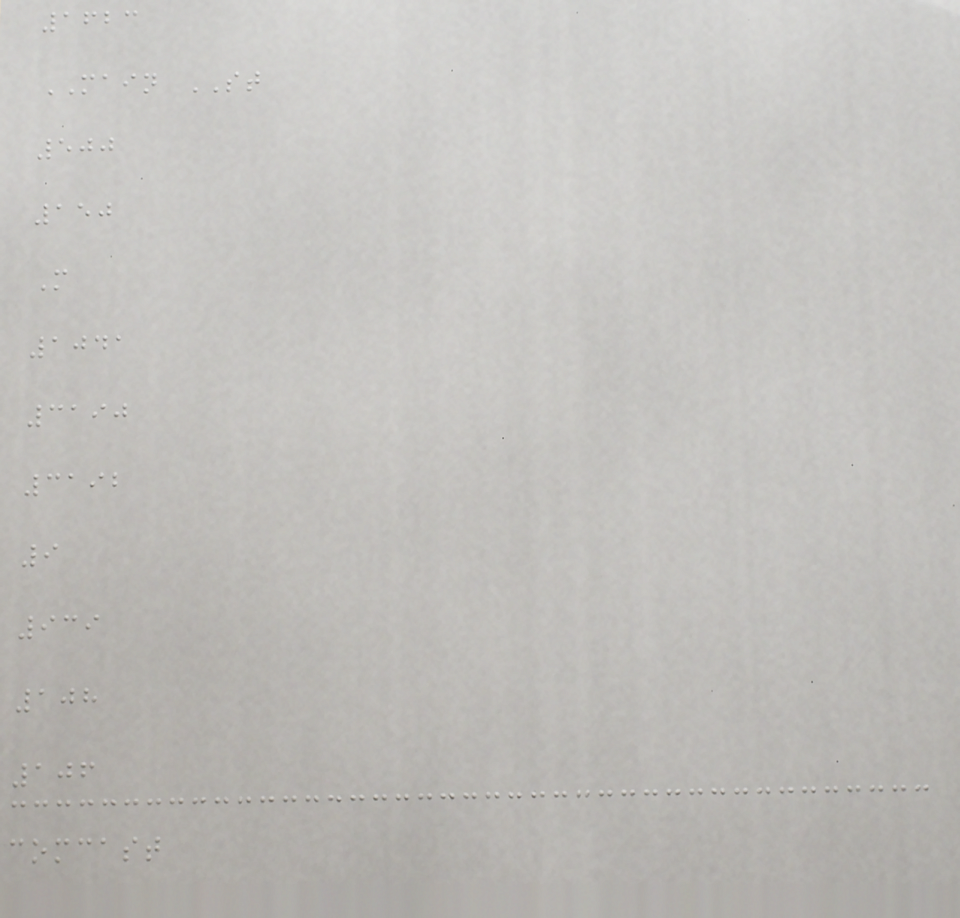1623
MAIN ST
500
150
M
1041
3190
3192
9
939
108
106
comcast
